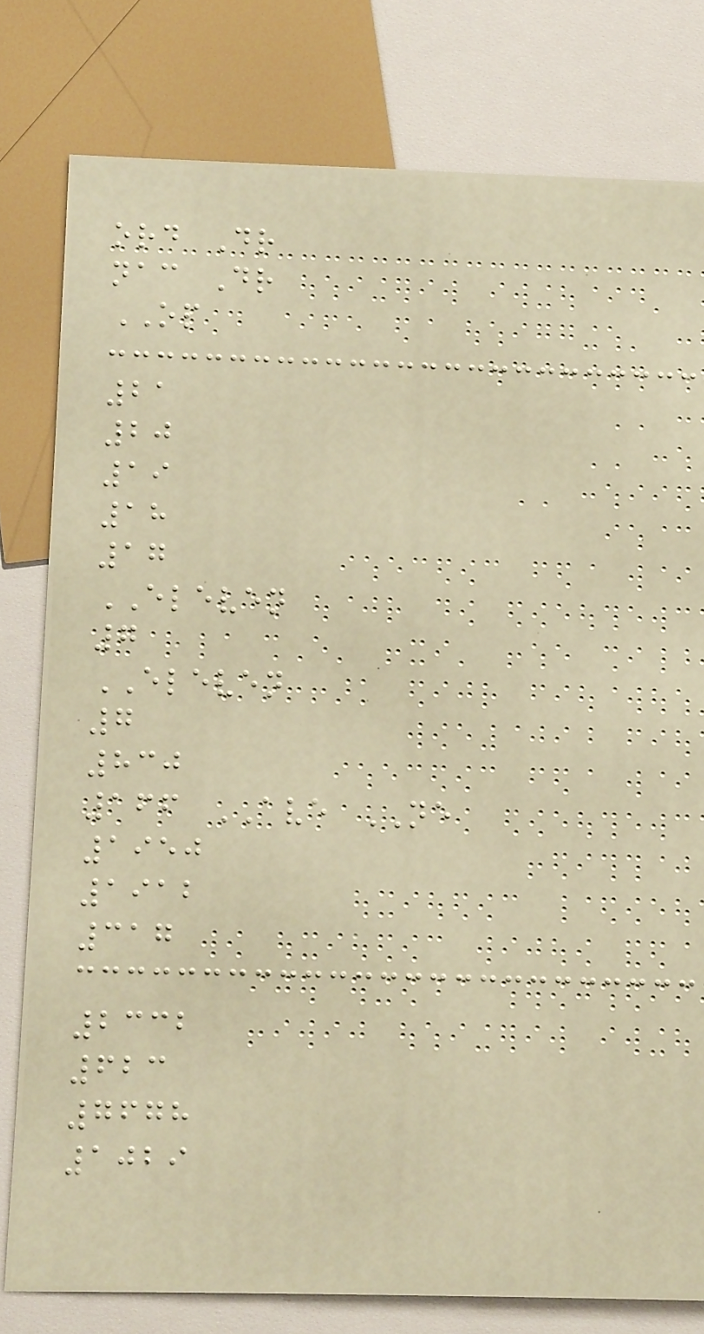ord Dr
nac Dr
OP
21
20
19
18
17
ELEVEN
7
ELEVEN
7
830
166 AVE NE
1950
1912
317
2332
623
7678
1029
